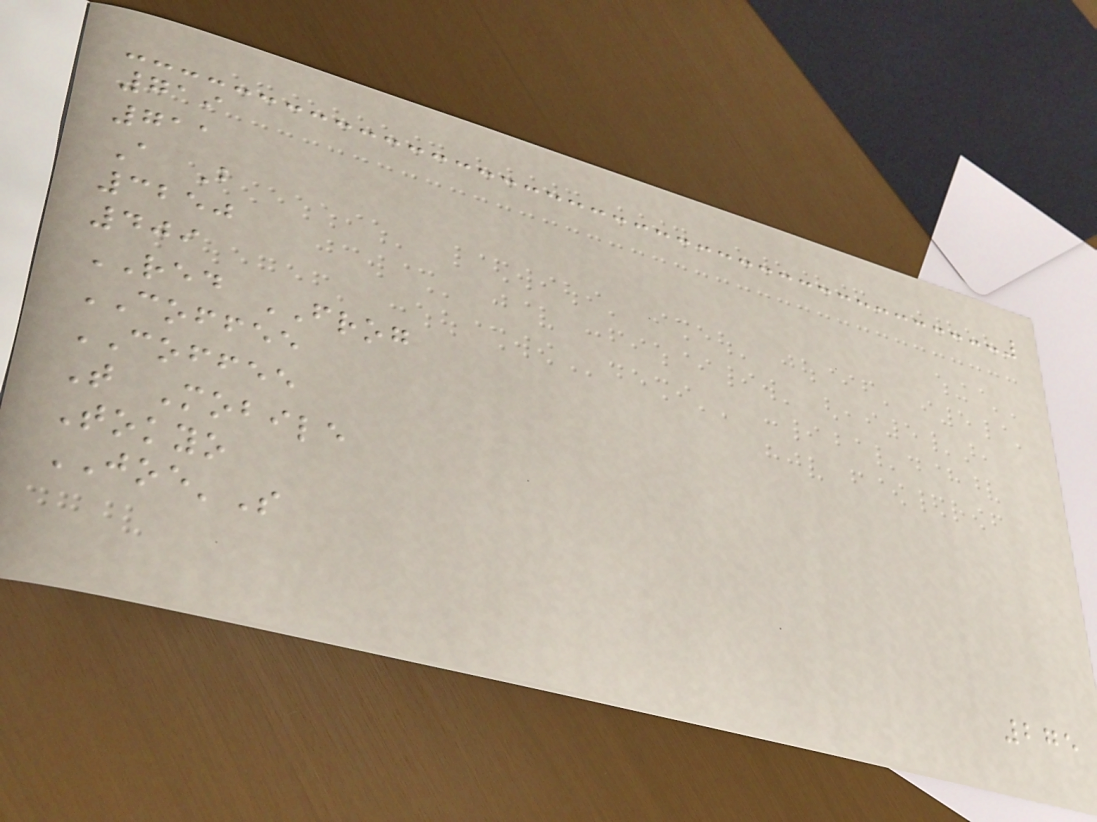719
711
A B
3250
409
RED FROG
COFFEE
COFFEE
T Mobile
Tokyo
JOE'S
275
